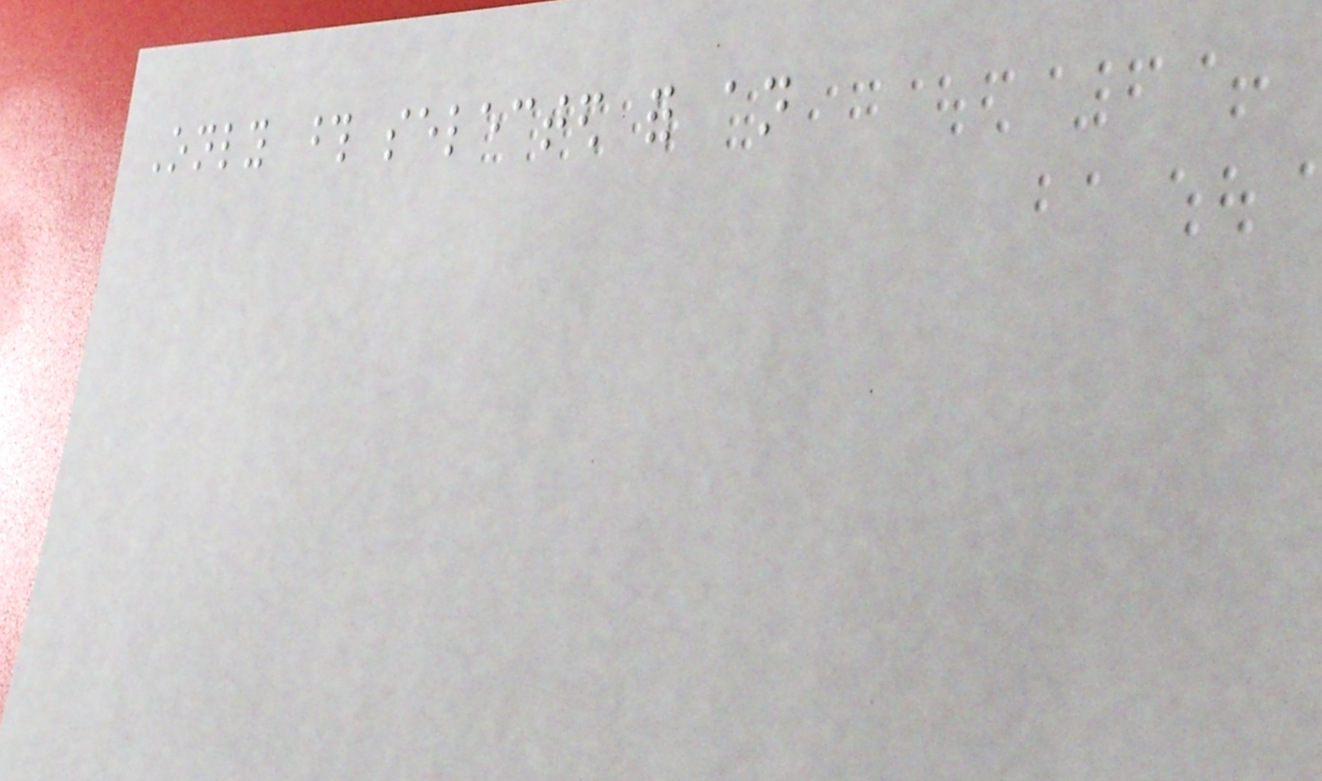Only those selected for an
